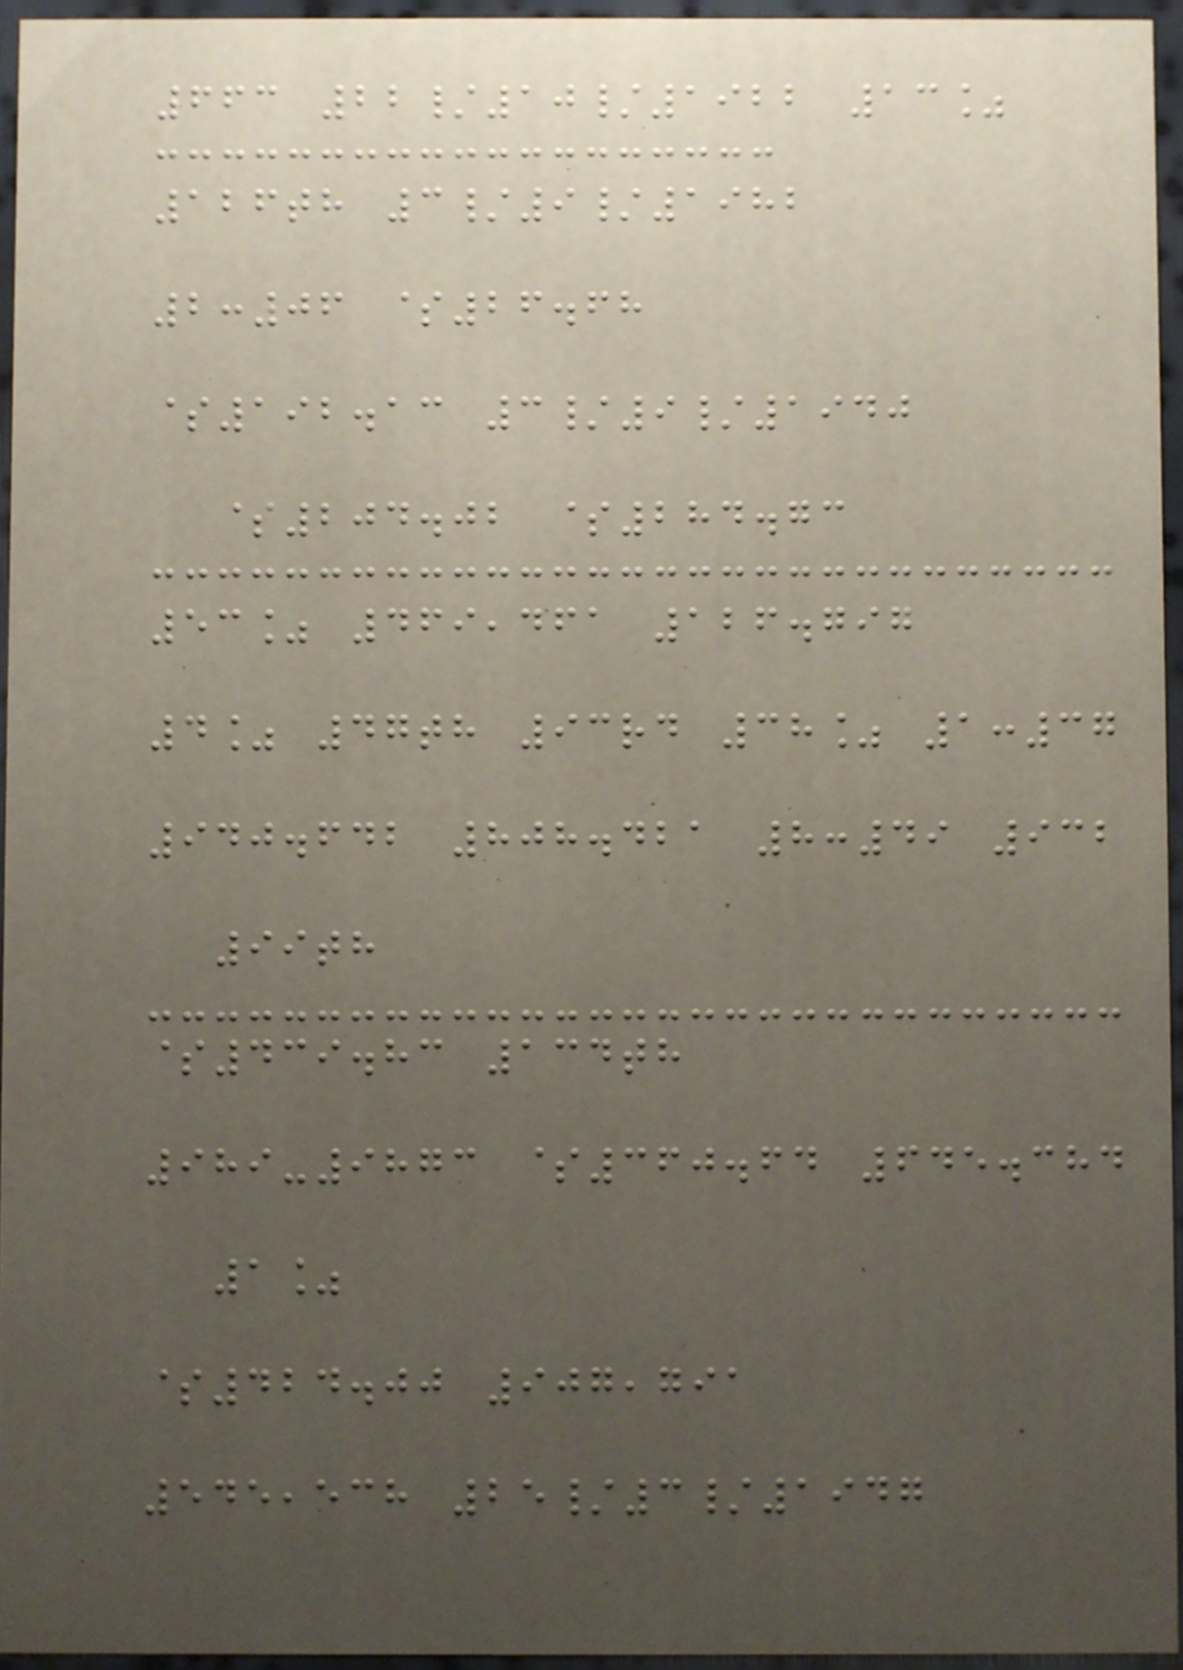663 22/10/1922 13%
126th 3/9/1982
2:06 $26.68
$192.13 3/9/1940
$204.02 $284.73
53% 469,461 126.797
4% 47th 93rd 38% 1:37
940.642 808.421 8:49 932
99th
$439.83 134th
989-9873 $360.64 645.384
1%
$424.00 907,791
545,538 25/3/1947
